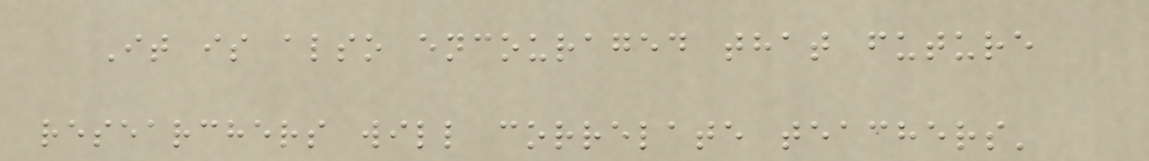It is also encouraged that future
researchers will correlate teachers'
